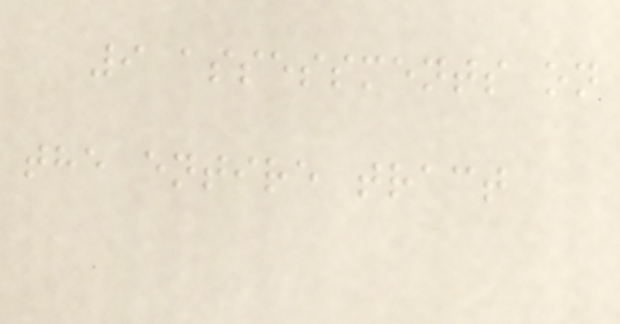9 assessments on
the entire tract
